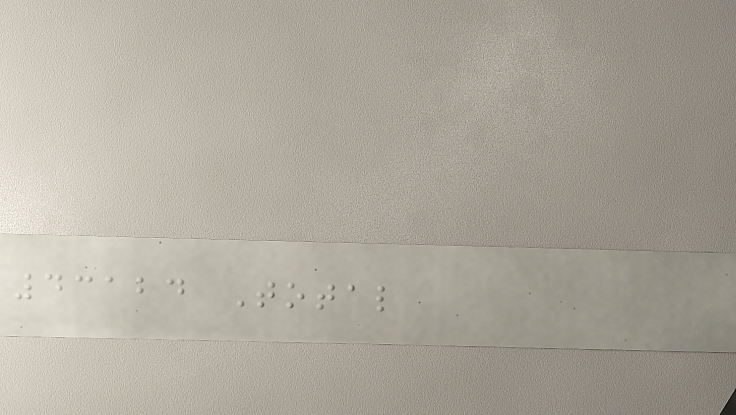43124 Total
